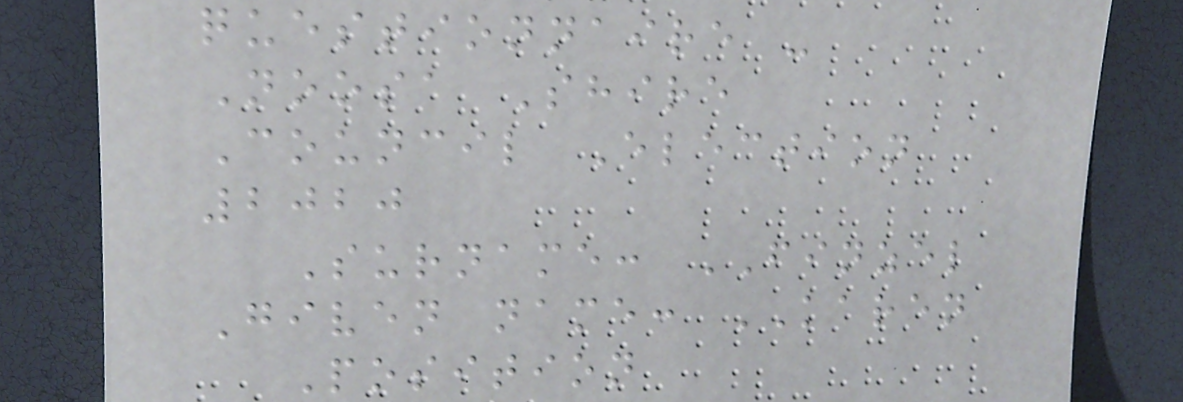questionnaire -
Noosa Shire
Council Election
2020
Surname: FINZEL
Given name: KAREN
Position
